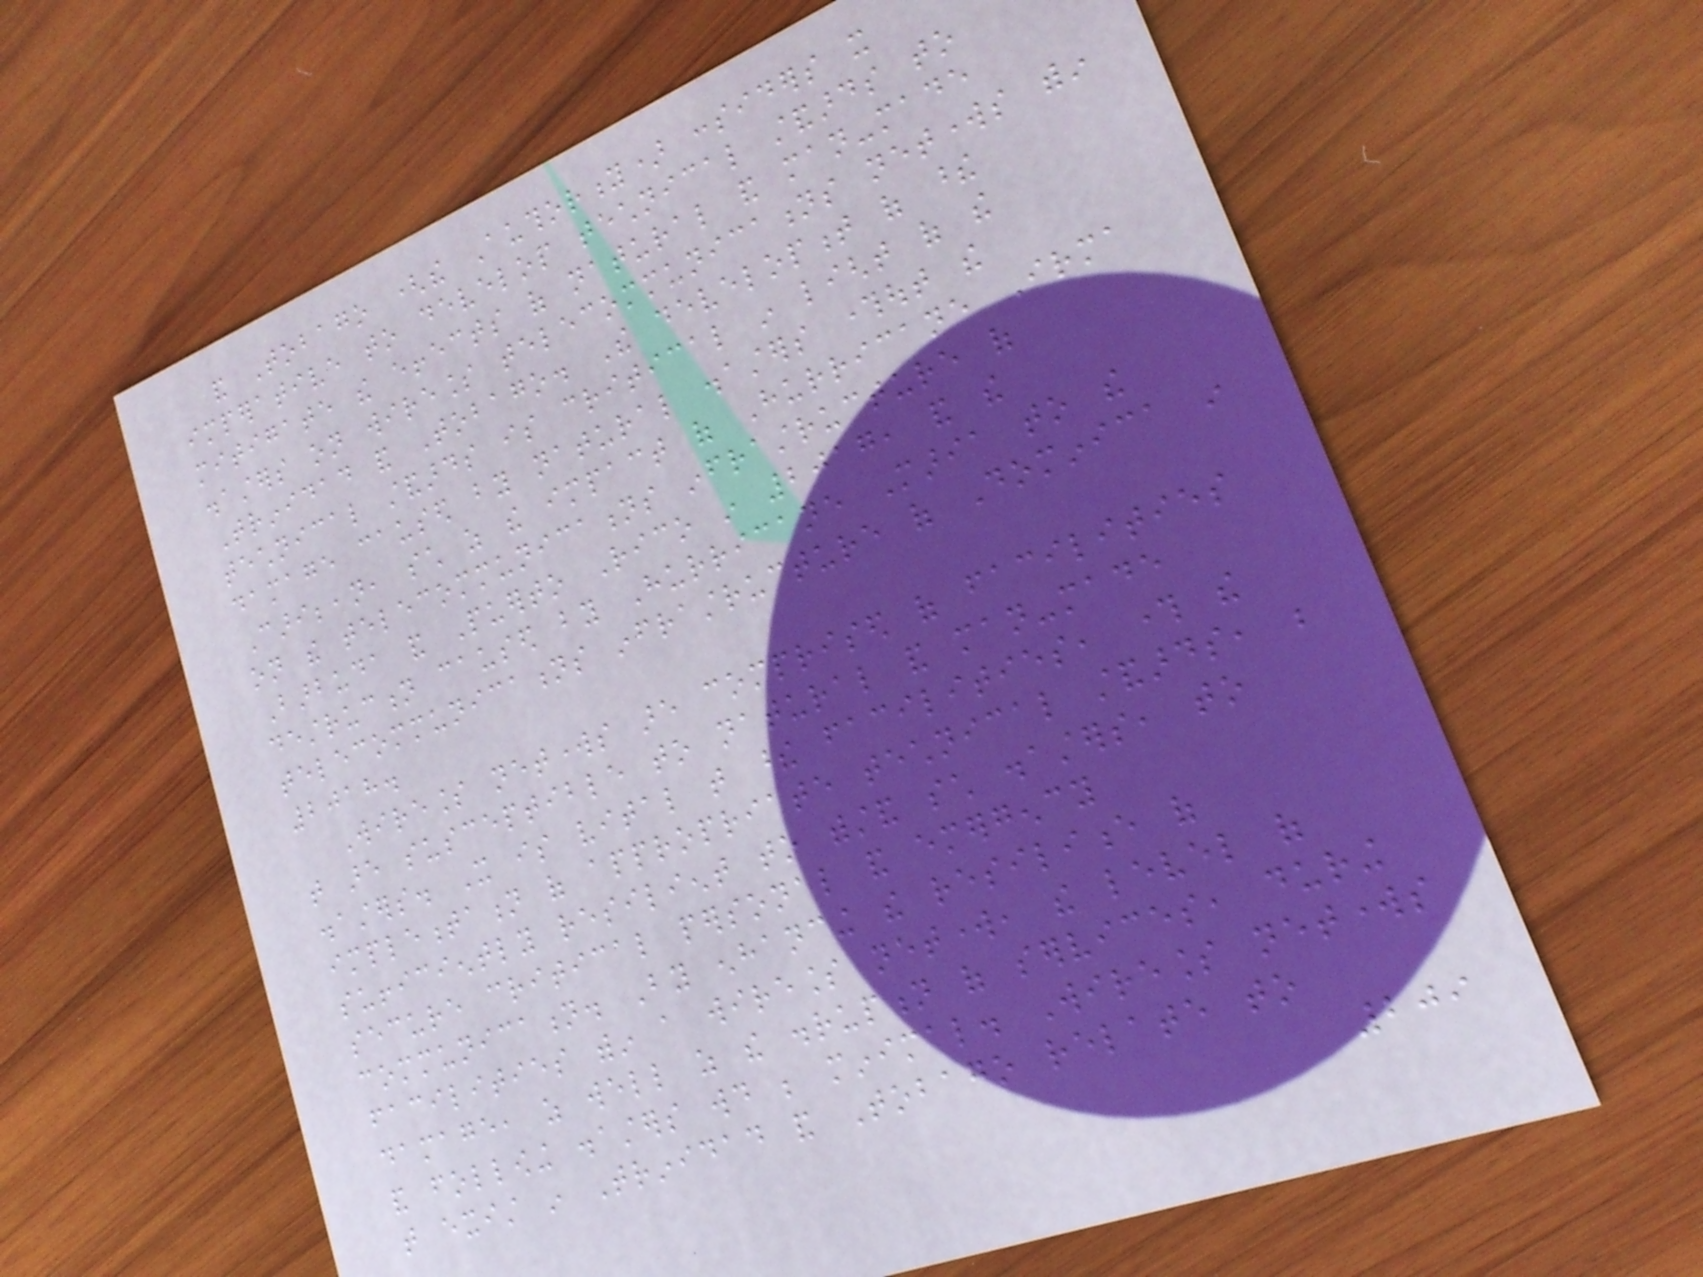and Tobago (the Authority) considers it
imperative to develop technical standards to
mitigate the effects of natural and man-made
disasters on wireless telecommunications networks within
Trinidad and Tobago. The development of these
technical standards is critical in light of the
damage caused by natural disasters throughout the
Caribbean, such as the impact of Hurricane Irma
on the telecommunications infrastructure of
Barbuda and Puerto Rico in 2017, and the
destruction caused by Hurricane Maria to the
telecommunications infrastructure of Dominica in
2018.
Wireless networks are comprised of facilities
that are susceptible to natural and man-made
disasters. It is vital that these facilities, through the
implementation of appropriate technical standards, be
sufficiently resilient to withstand such disasters, to
secure critical personal and emergency
communication. By enhancing the resilience of
facilities within a wireless network, the level of
damage, as well as the disruption of services, during
and following disasters would be minimal. Wireless networks
that exist in Trinidad and Tobago relate to
209
